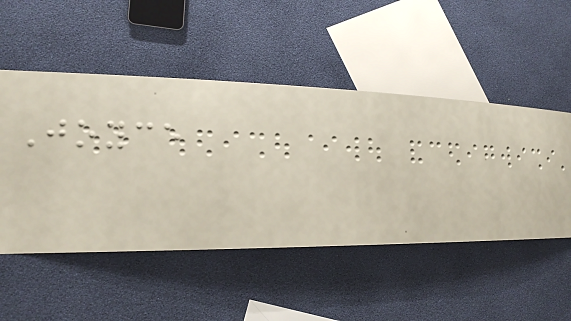Joyce
